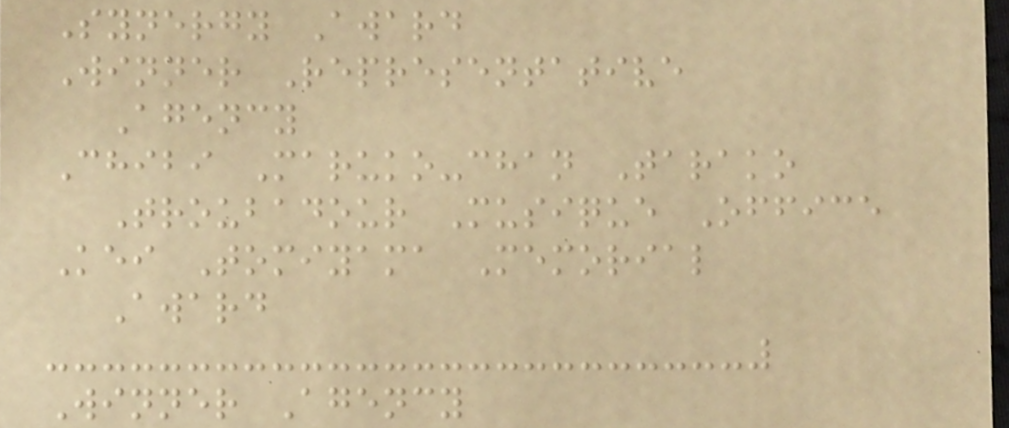Synergy Award
Winner Representative
Agency
Chibi Maruko-chan Tarako
Troubadour Musique Office
Kei Tomiyama Memorial
Award
Winner Agency
